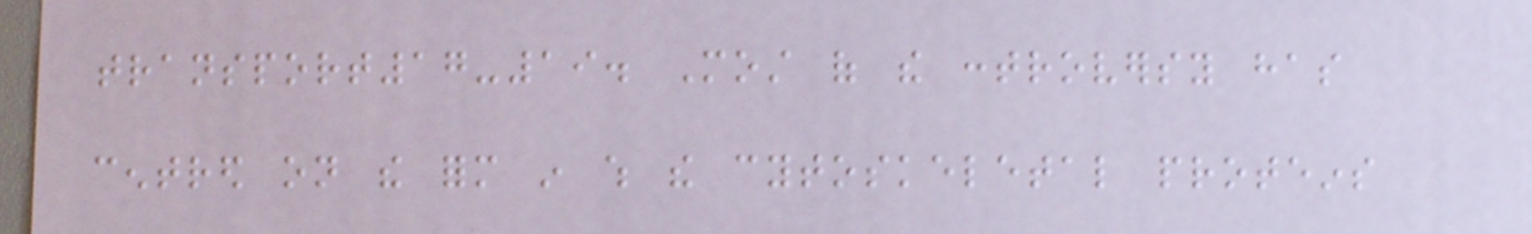transport17-19. Most of the controversy has
centred on the form in which the cytoskeletal proteins
